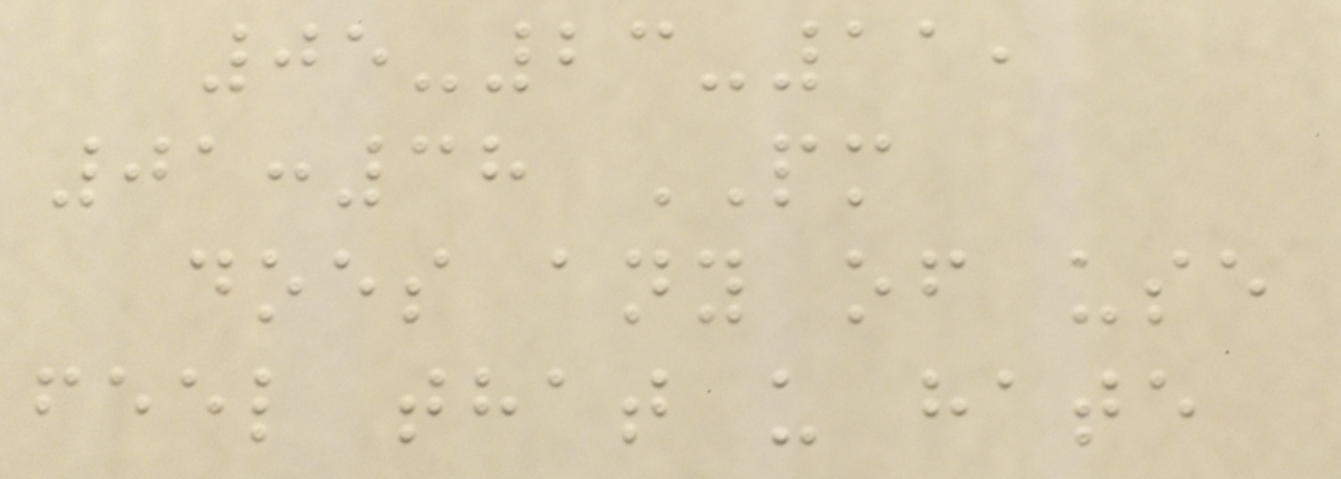05-23-11,
01:38 PM
does any of use
feel that u hate
